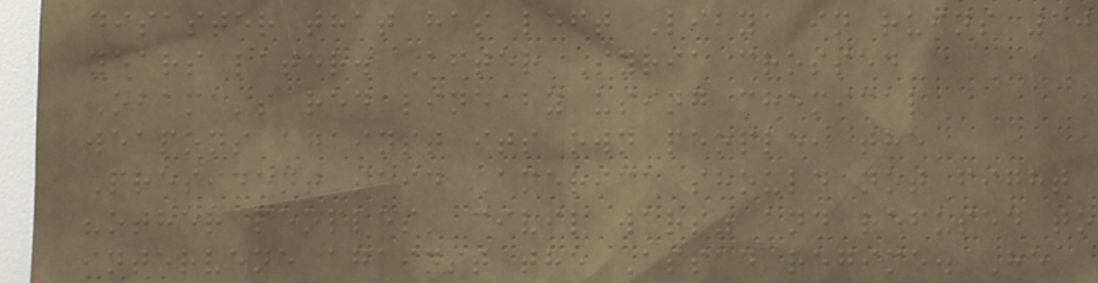disaster that has left Libya in ruins 10
years later. After Syria crossed
Obama's red line by using chemical
weapons against its own people, the
President said America should not fight
"other peoples' civil wars" and refused to
intervene against the Assad regime. He
